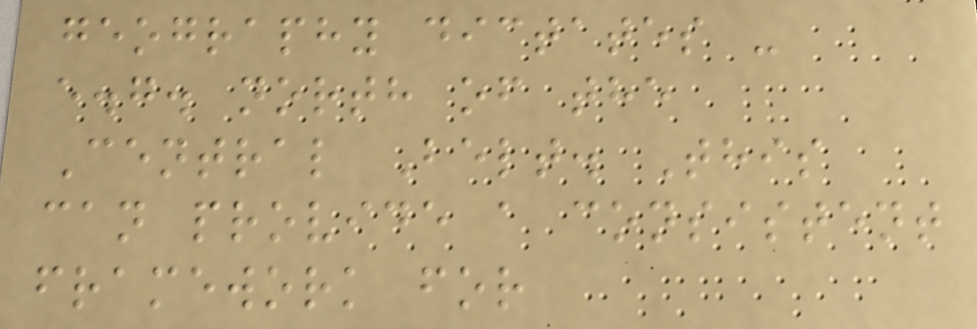geography dictates -
e.g. north of the
Central Belt. This
can provide a consistent
framework for
